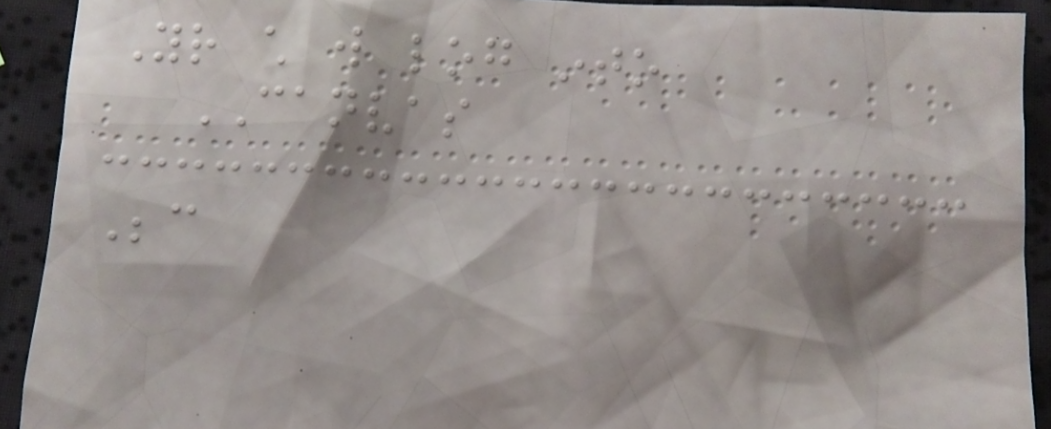Your child will log into
CANVAS
Because
